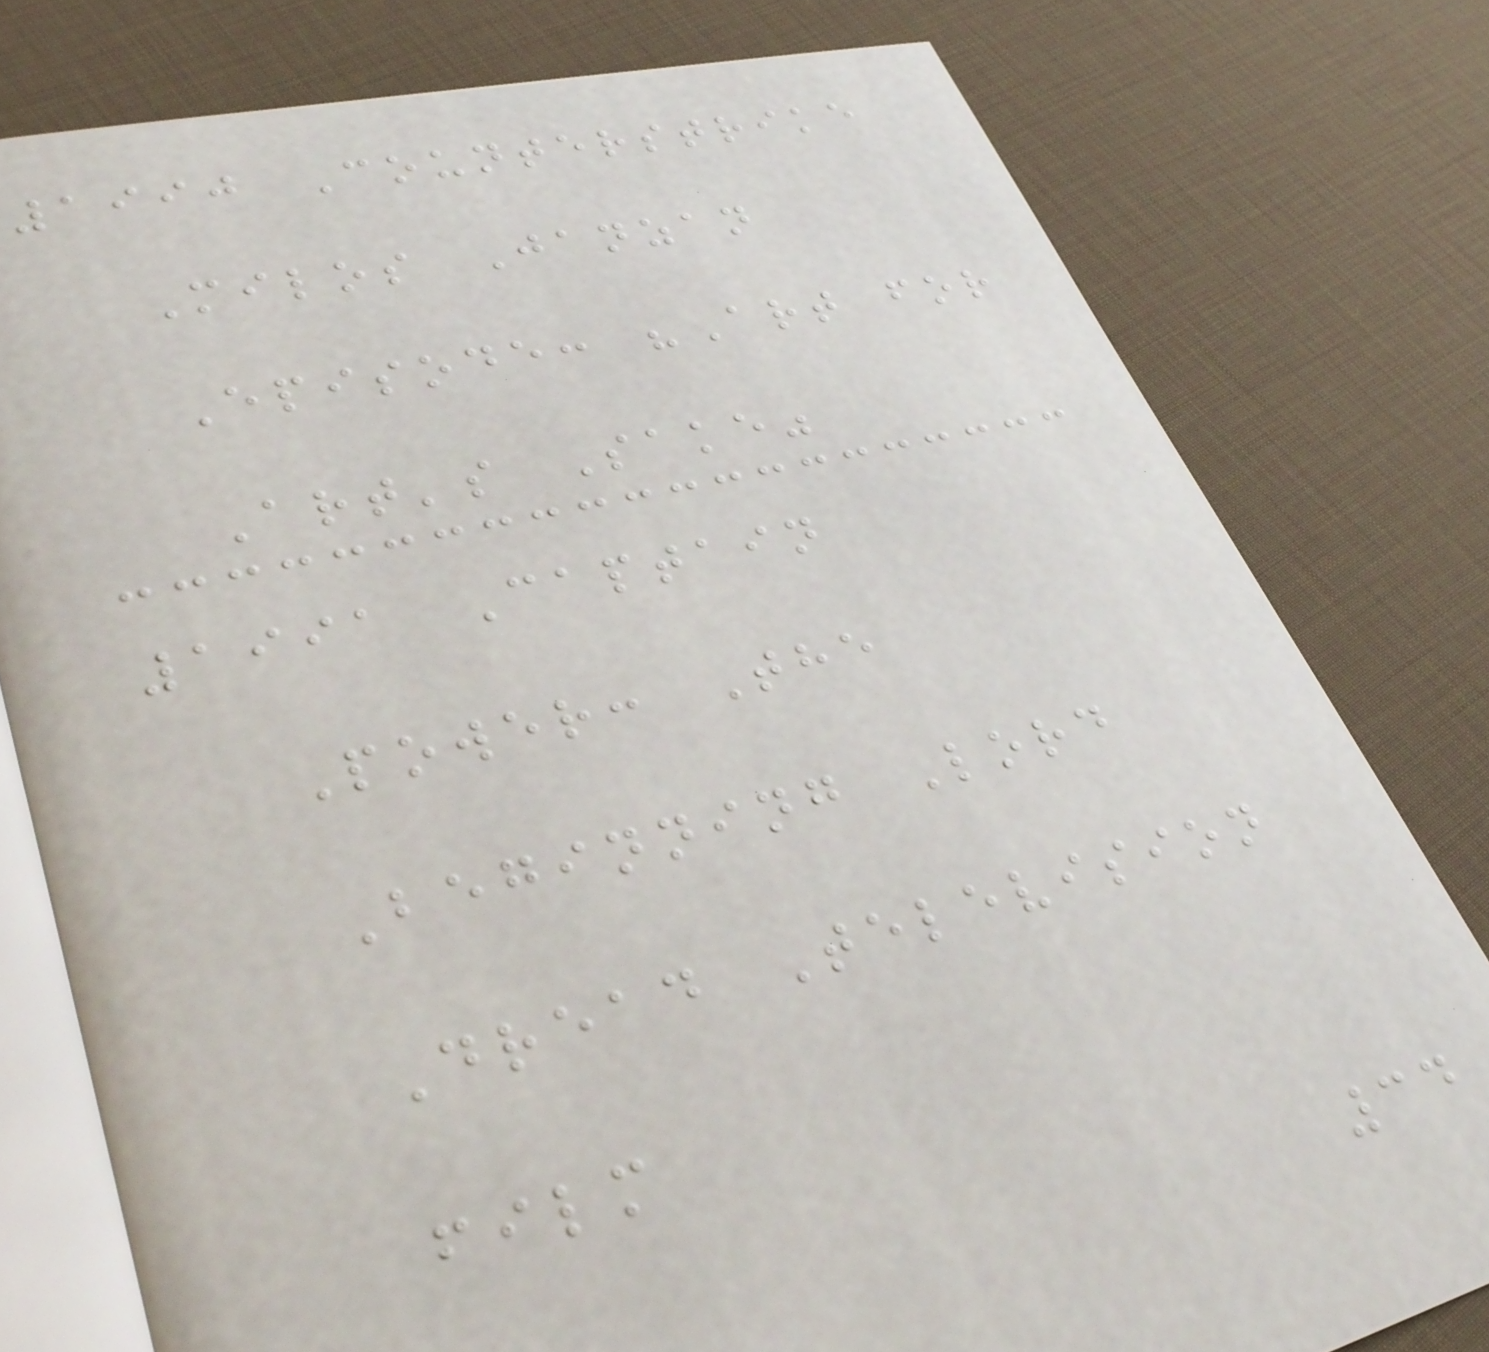1990 Counterstrike
Milos Janzan
Episode: "Art for
Art's Sake"
1991 Captain
Power: The
Beginning Lord
Dread Television
film
34
